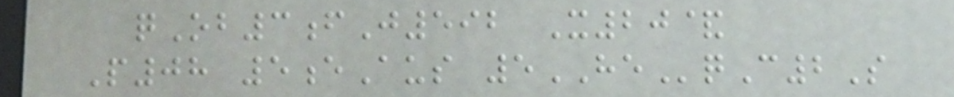qOb3fJ592 X20&
P08 5eAus 5HEqC2S
